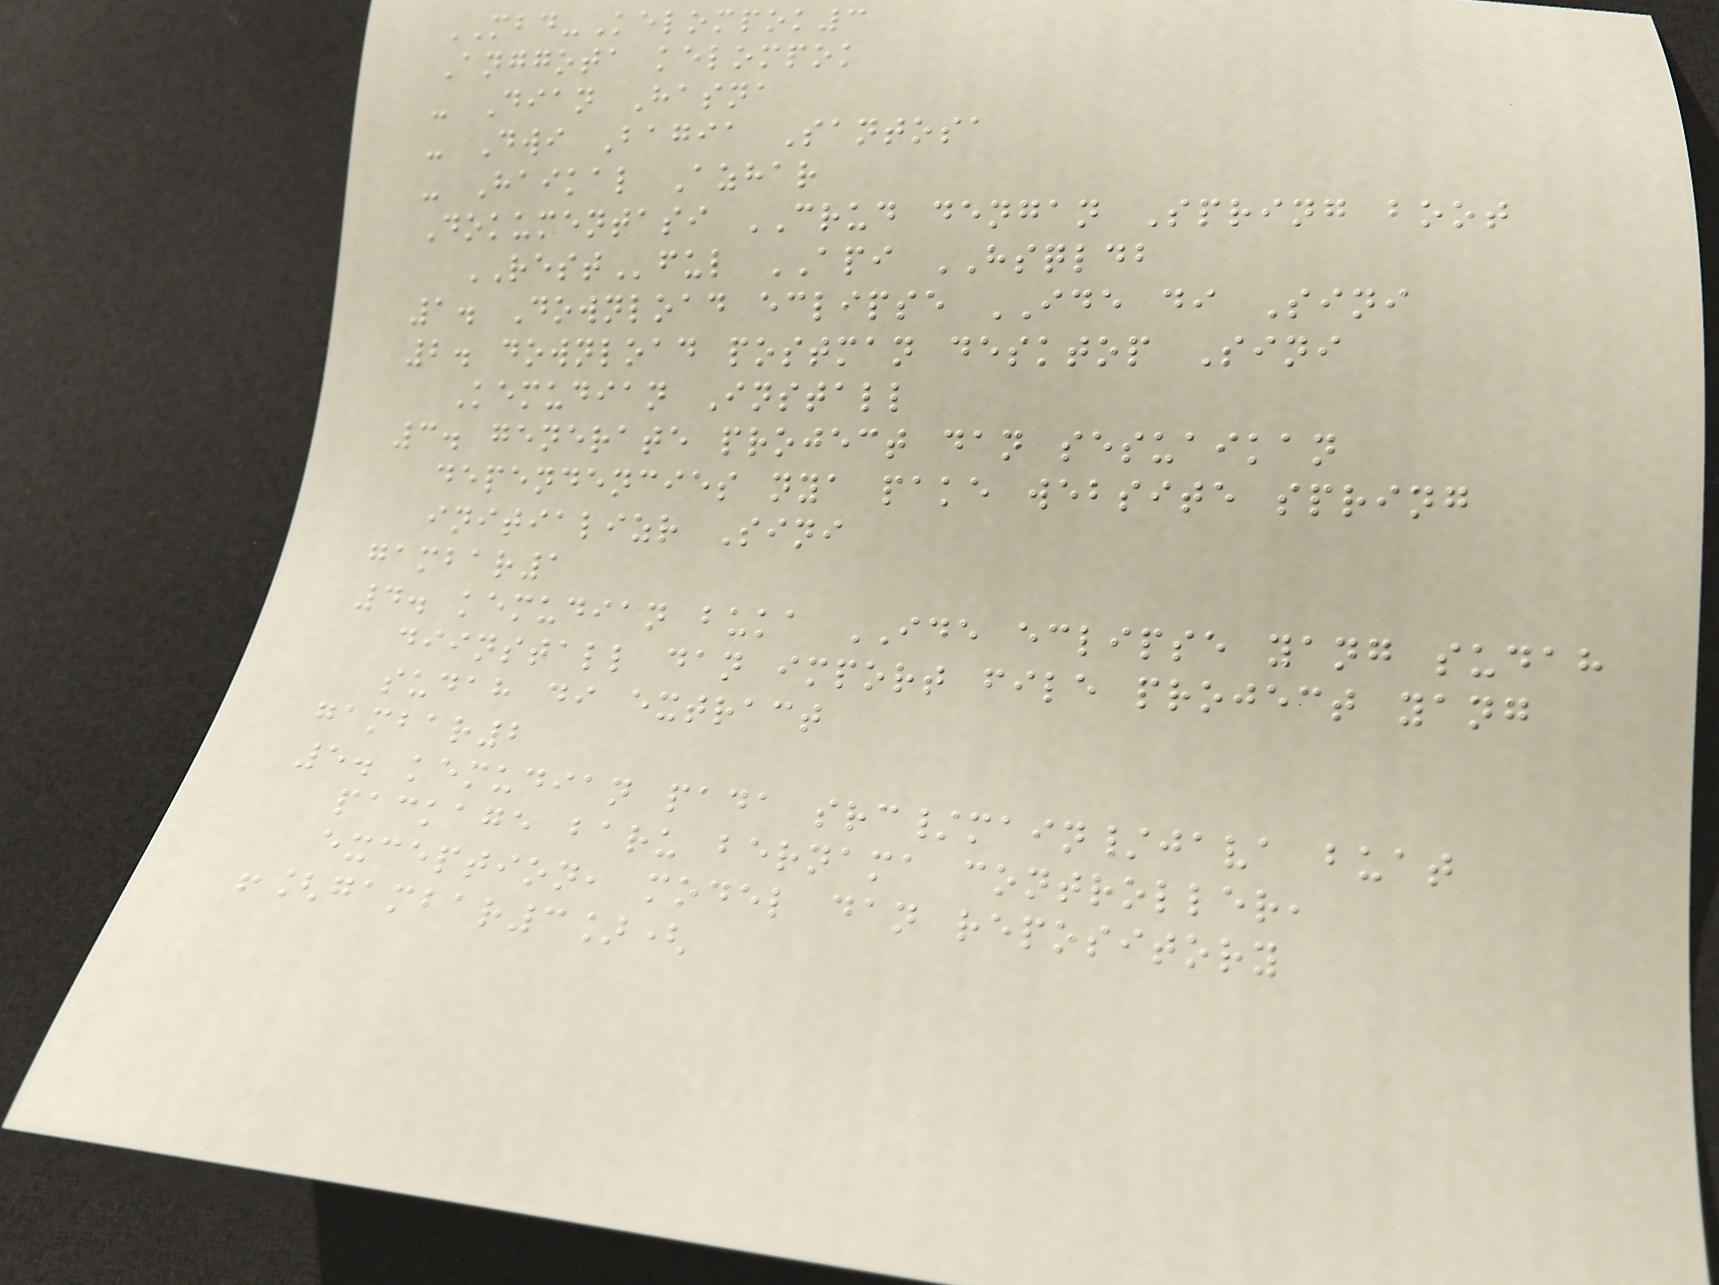MBD-Kelompok3
Anggota kelompok
- Dian Hasna
- Dwi Bagia Santosa
- Haikal Azhar
Dokumentasi CRUD dengan Spring boot
RESTful API HSQLDB
1. Download eclipse IDE di Sini
2. download postman desktop Sini
Kemudian Install
3. generate project dan sesuaikan
dependencies nya pake website spring
initializr Sini
gambar1
4. kemudian buka IDE eclipse yang sudah
diinstall dan import file project yang
sudah di extract
gambar2
5. kemudian pada src/main/java buat
package baru bernama controller,
exception, model dan repository
![gambar3](
